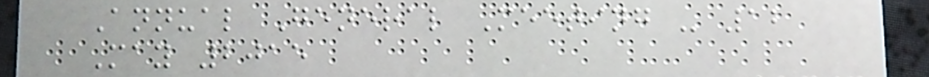Annual General Meeting - 12
May 2015
